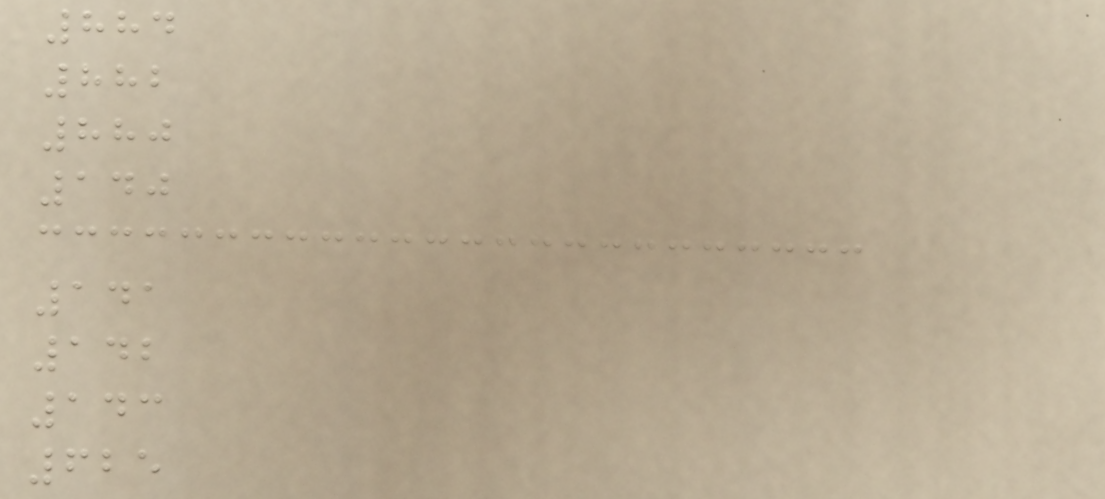884
882
880
140
141
142
143
625
